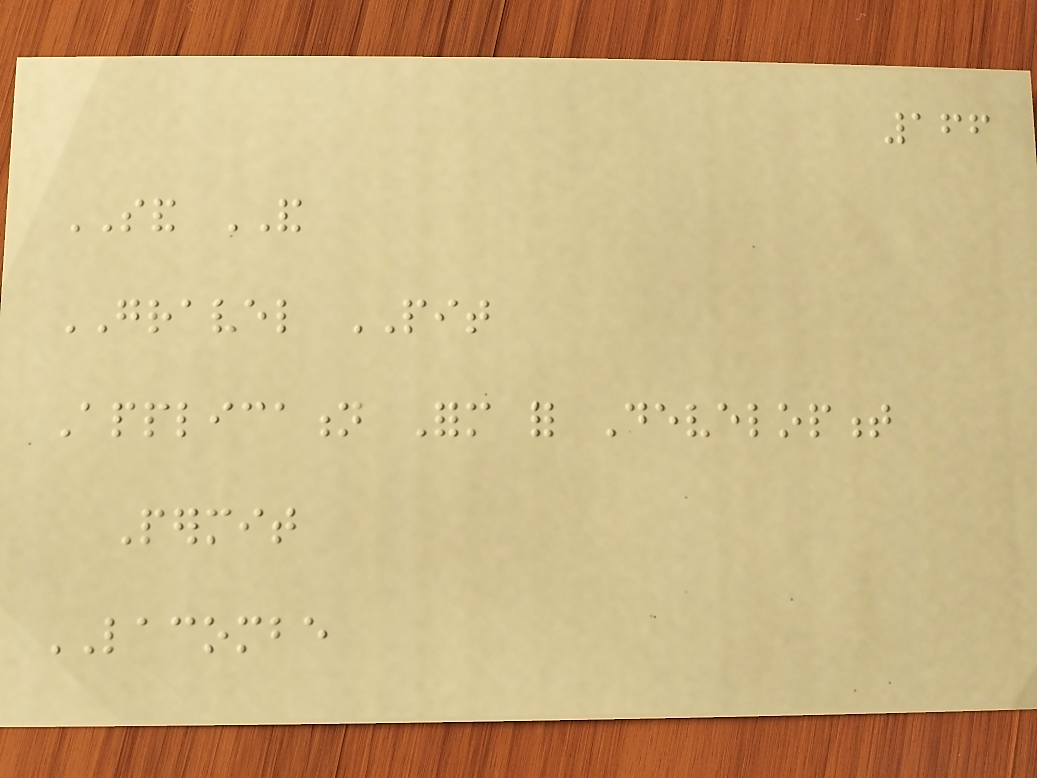166
SAND AND
GRAVEL PIT
Application Form for Development
Permit
LACOMBE
